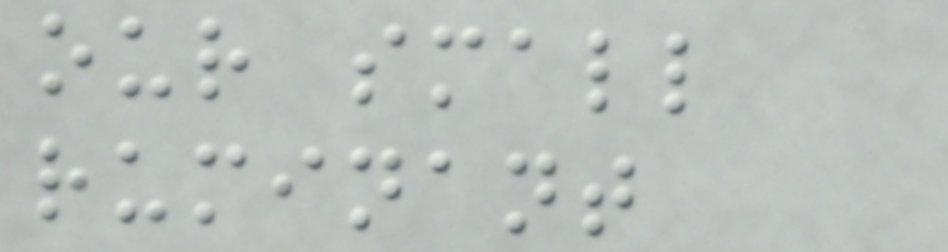our small
ruminant
